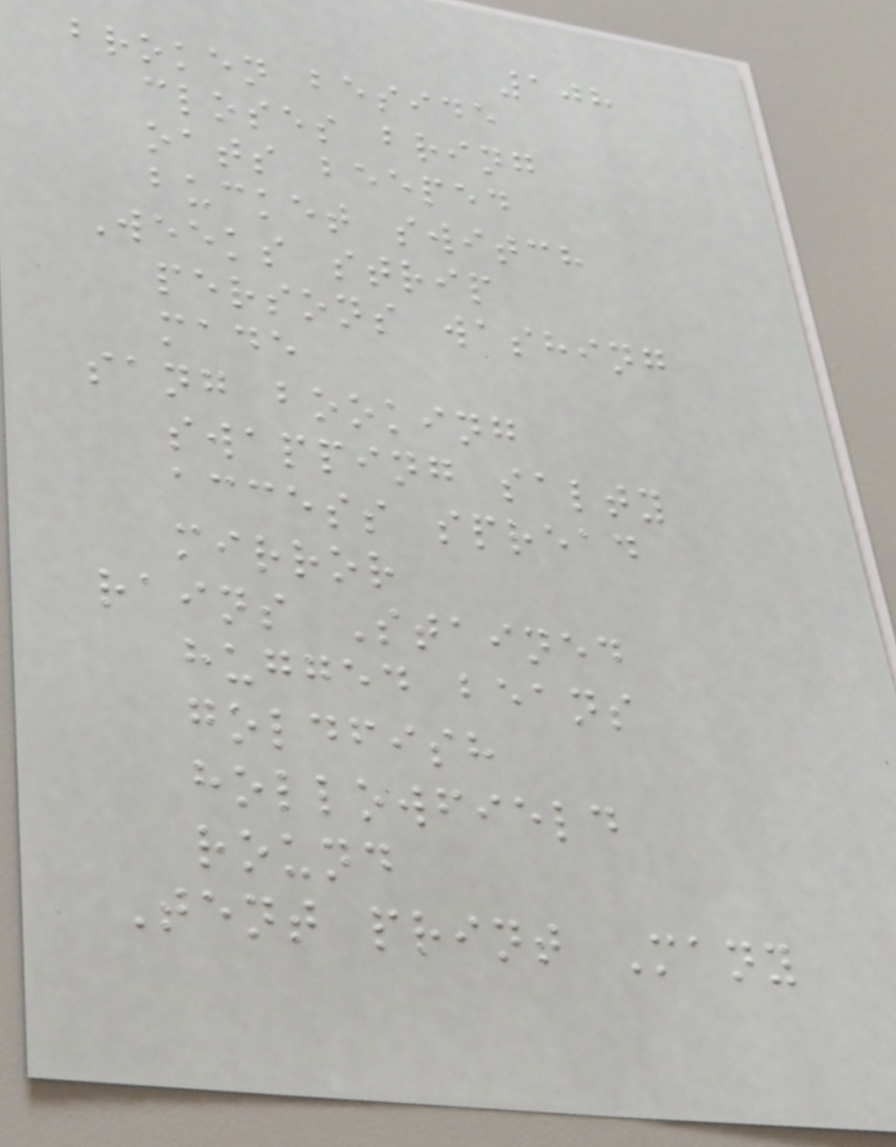108
broken beside
closes bring
oats beeped
bucket switch
Weeks strip
persons washing
made
sang booking
swapping salty
access spread
mirror
rains Stained
hugged beans
goldfish
hollowfield
round
Tent print Many
